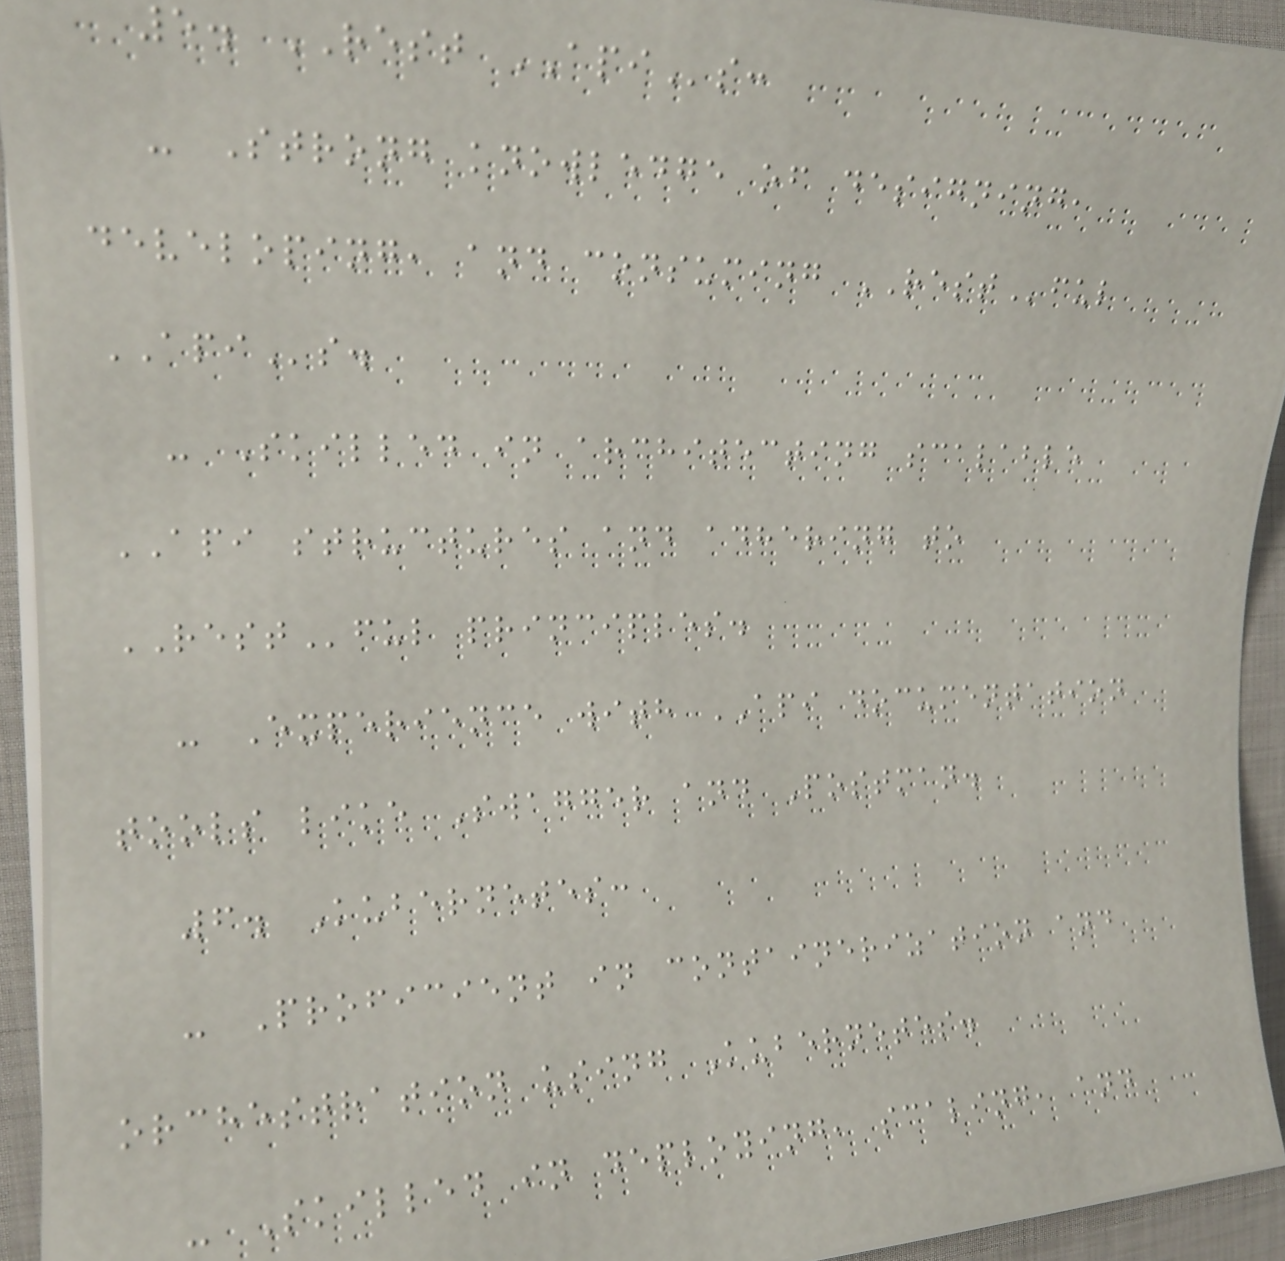5. REST APIs:
- Strong knowledge of designing,
developing, and consuming RESTful
APIs.
- Skilled in architecting scalable
API structures and adhering to
RESTful principles.
- Experience with API documentation
tools like Swagger and Postman.
6. Kubernetes:
- Proficient in containerization and
orchestration using Kubernetes.
- Skilled in deploying, scaling, and
